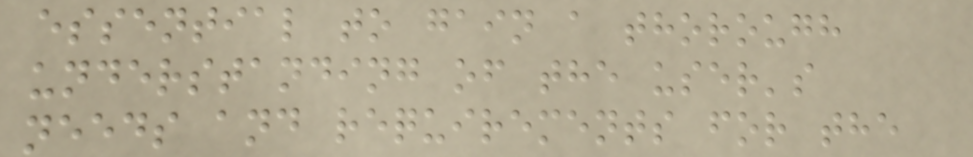essential to gain a thorough
understanding of the user's
needs and requirements for the
